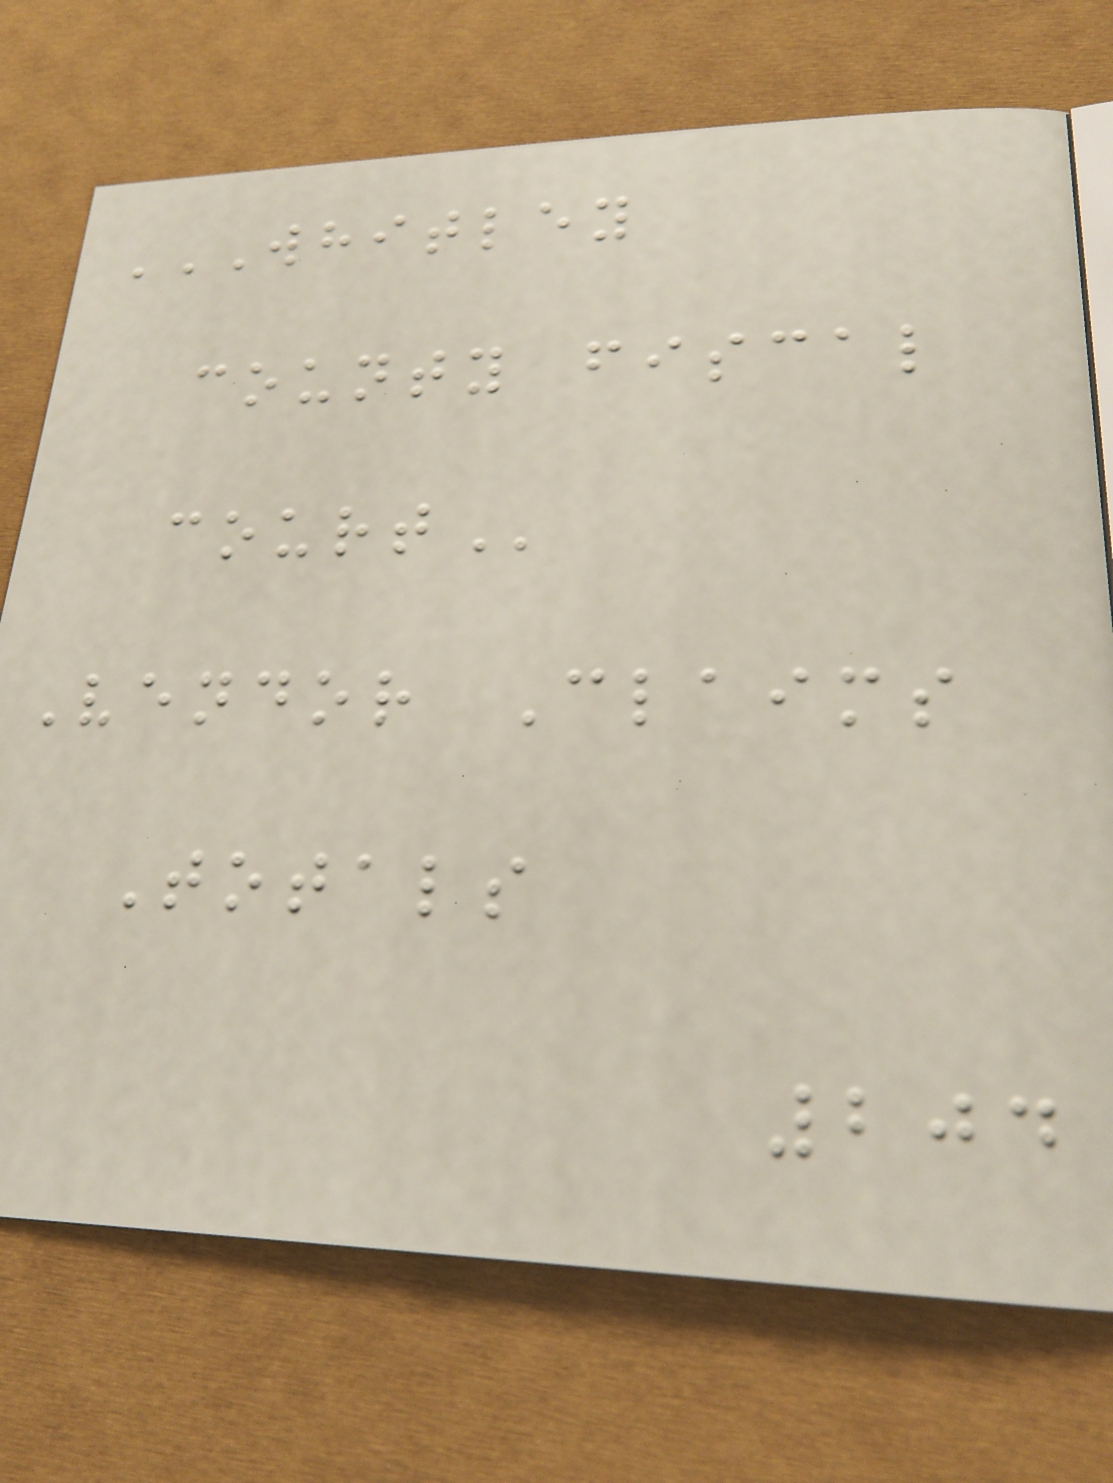WHITLEY
COUNTY FISCAL
COURT
Vendor Claims
Totals
204
